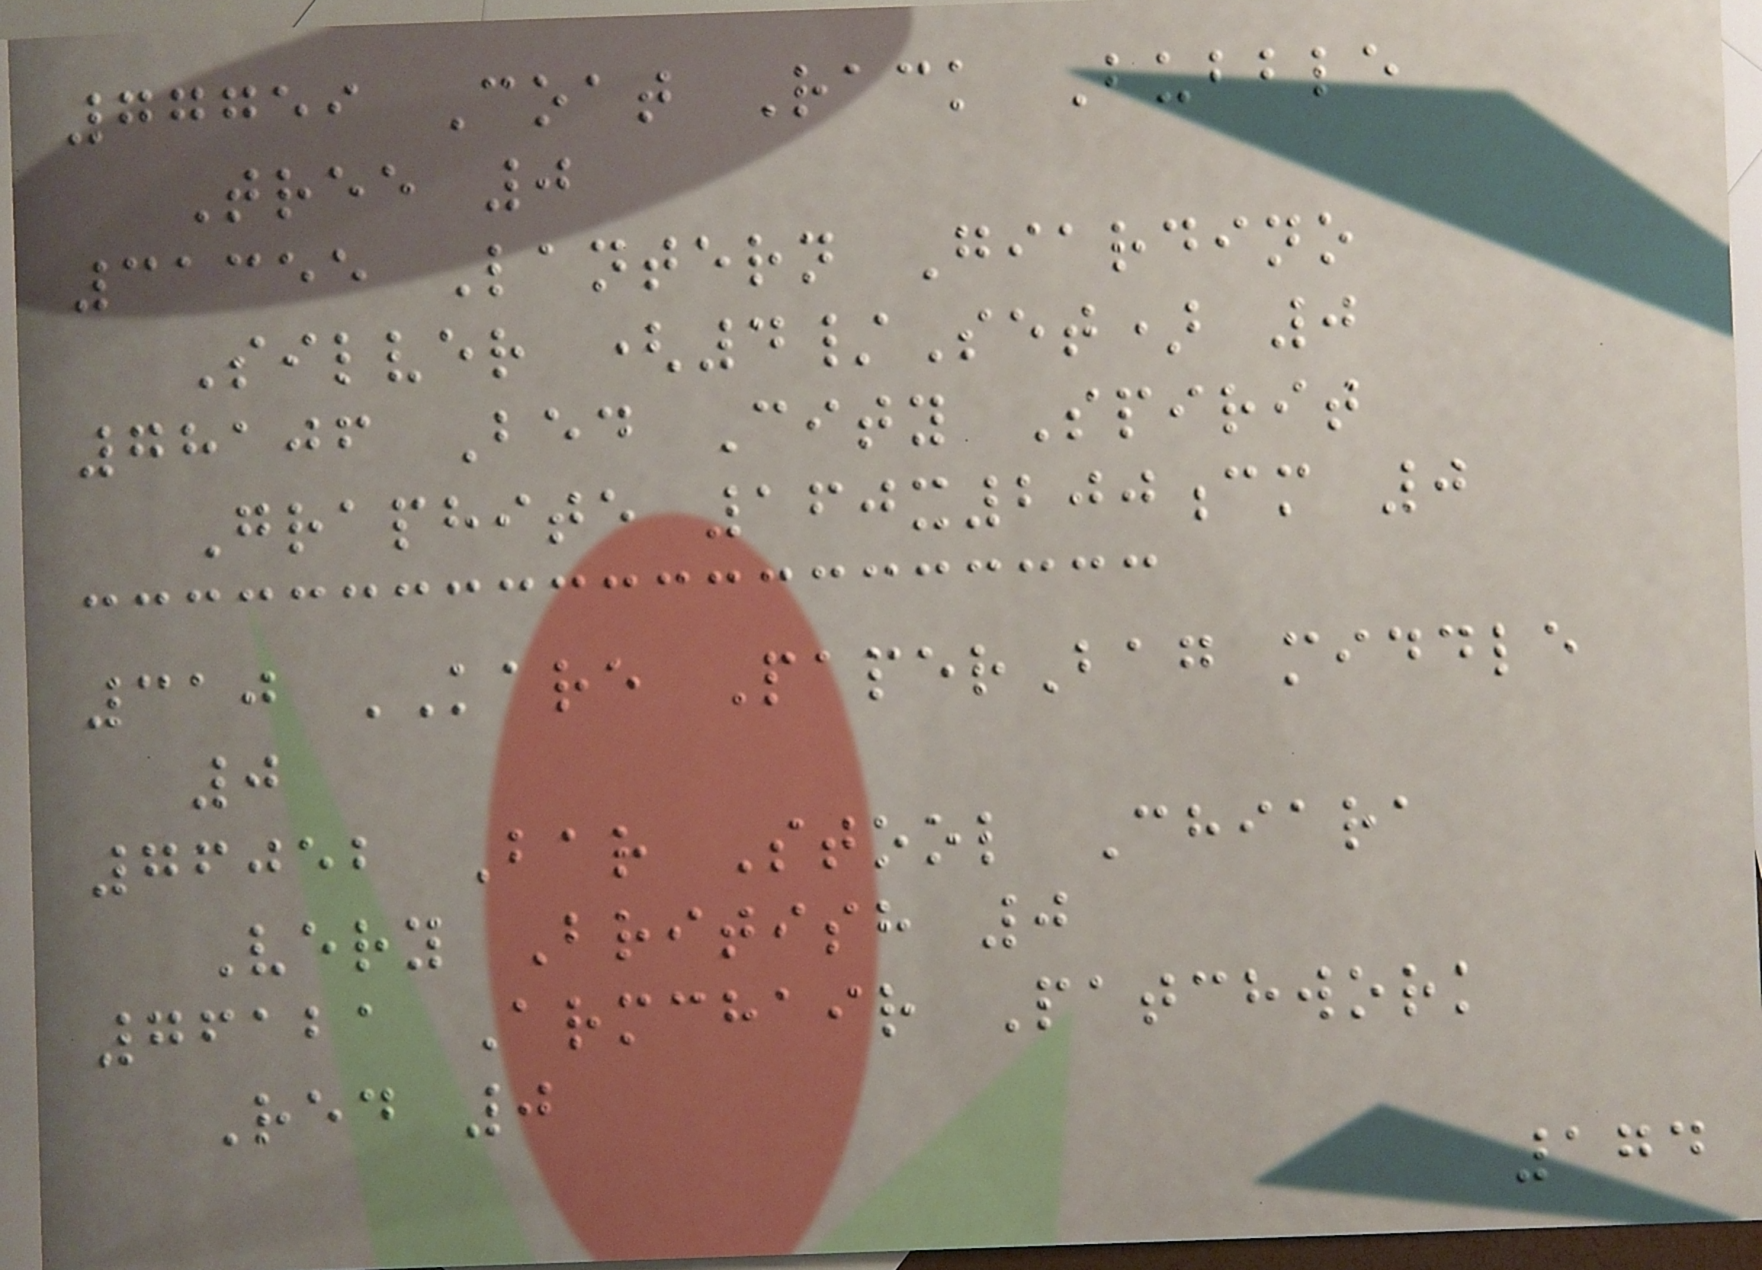77759 Coat Rack Bubble
Tree 0
31355 Lantern Giardino
Silver (4/Set) 0
78106 Bed City Spirit
Graphite 160x200cm 0
310 KARE PaperBag middle
0
76052 Bar Stool Chiara
Very British 0
76121 Armchair Patchwork
Red 0
174
